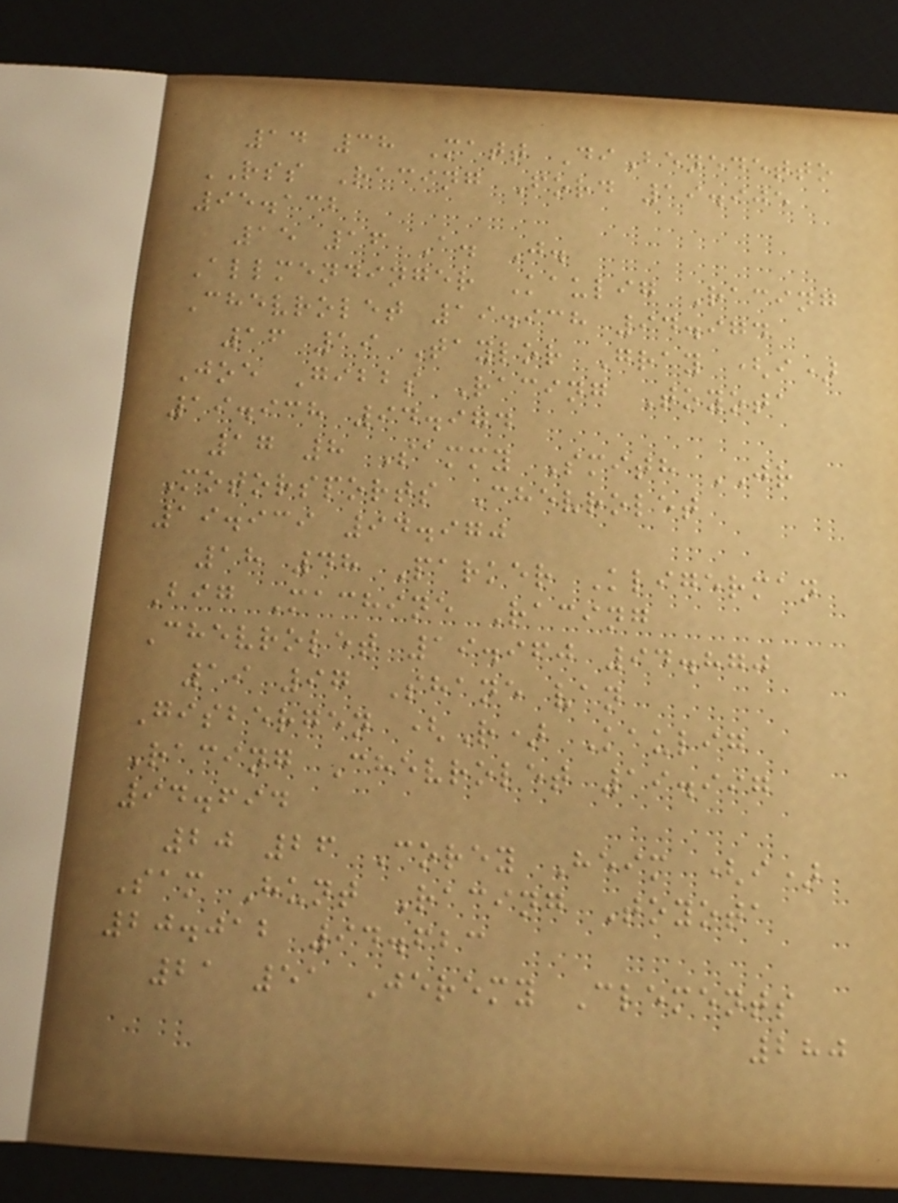14 38 Matt DiBenedetto
RSS Racing Ford 19.905
95.132
15 16 A. J.
Allmendinger Kaulig Racing
Chevrolet 19.938 94.974
16 19 Taylor Gray (i)
Joe Gibbs Racing Toyota
19.938 94.974
17 8 Sammy Smith JR
Motorsports Chevrolet
19.939 94.970
18 48 Parker Kligerman
Big Machine Racing
Chevrolet 19.960 94.870
19 97 Shane van
Gisbergen (R) Kaulig
Racing Chevrolet 19.997
94.694
20 26 Corey Heim (i)
Sam Hunt Racing Toyota
20.012 94.623
21 51 Jeremy Clements
280
